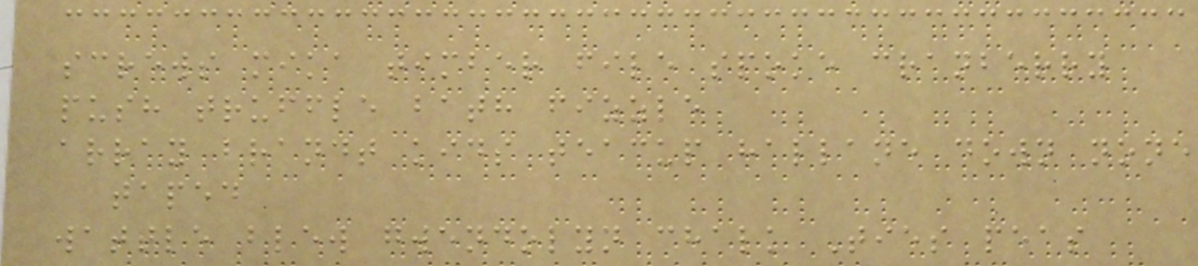screws mika timber file spoke cranberry
push truffle bath fizzle
array brandt kids teacup hallane down none
taped
wattle blew gwendolyn chalk Ties peas
